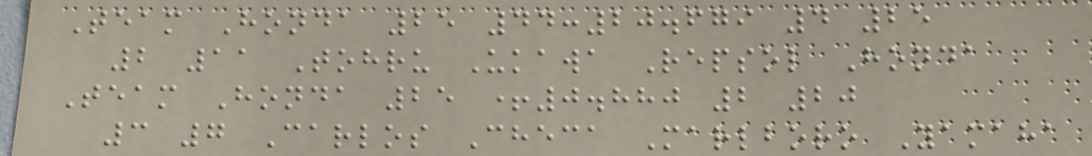Team Honda 25 44:20.679 4 25
2 11 Tohru Ukawa Repsol Honda
Team Honda 25 +0.880 2 20
3 7 Carlos Checa Marlboro Yamaha
